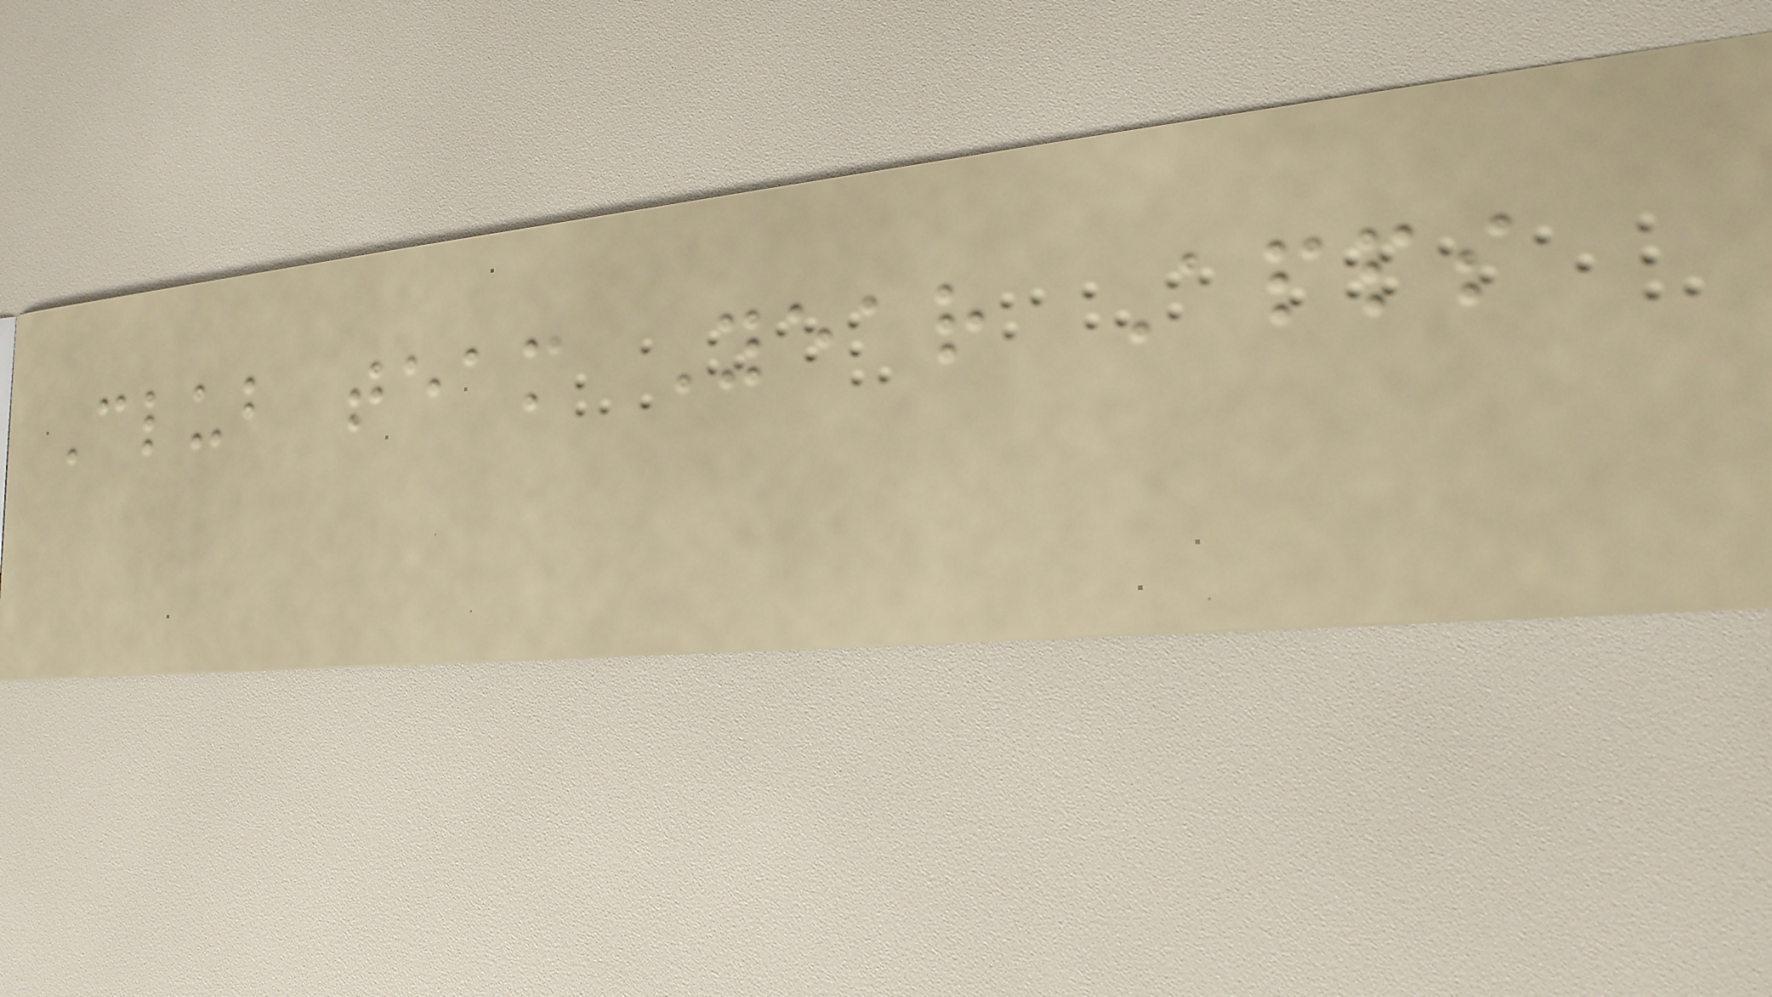Club team Year Apps
